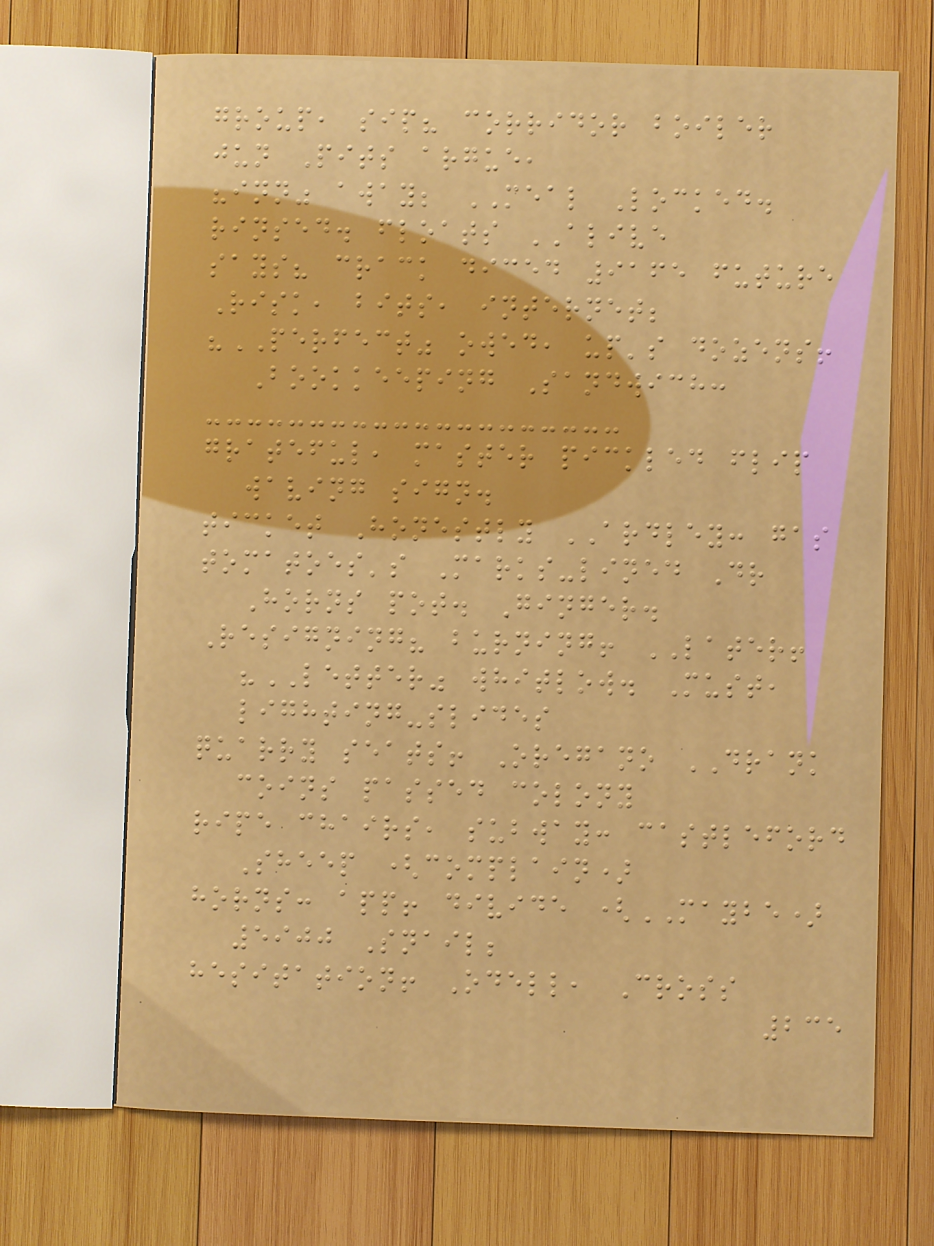group, sip? corridor boiler
jun Pits argue,
"inn" away; MEAL Locked.
rinsed. floats ALIVE
says? crack diced 9165 future
Risk, bits, internet;
"PERFECT" owed, up's dozens!
Bookkeeping Sandwich:
grateful, master pickled flip
waving sign.
ticket Honestly ARDLEY: gas
tomatoes's Marks-lined Dr
Horns pot. Ginger.
Resigning? burning! LATER!
"LETTER" whitlow. Must,
lighting-slides
quarry seats! Oregano DRANK
coins passed colony
ripe chairs, subway: castleford
Sheep (complain)
horns: app! divide (MAYBE)
5900 Snail;
hesitation! Odell, Cross
235
